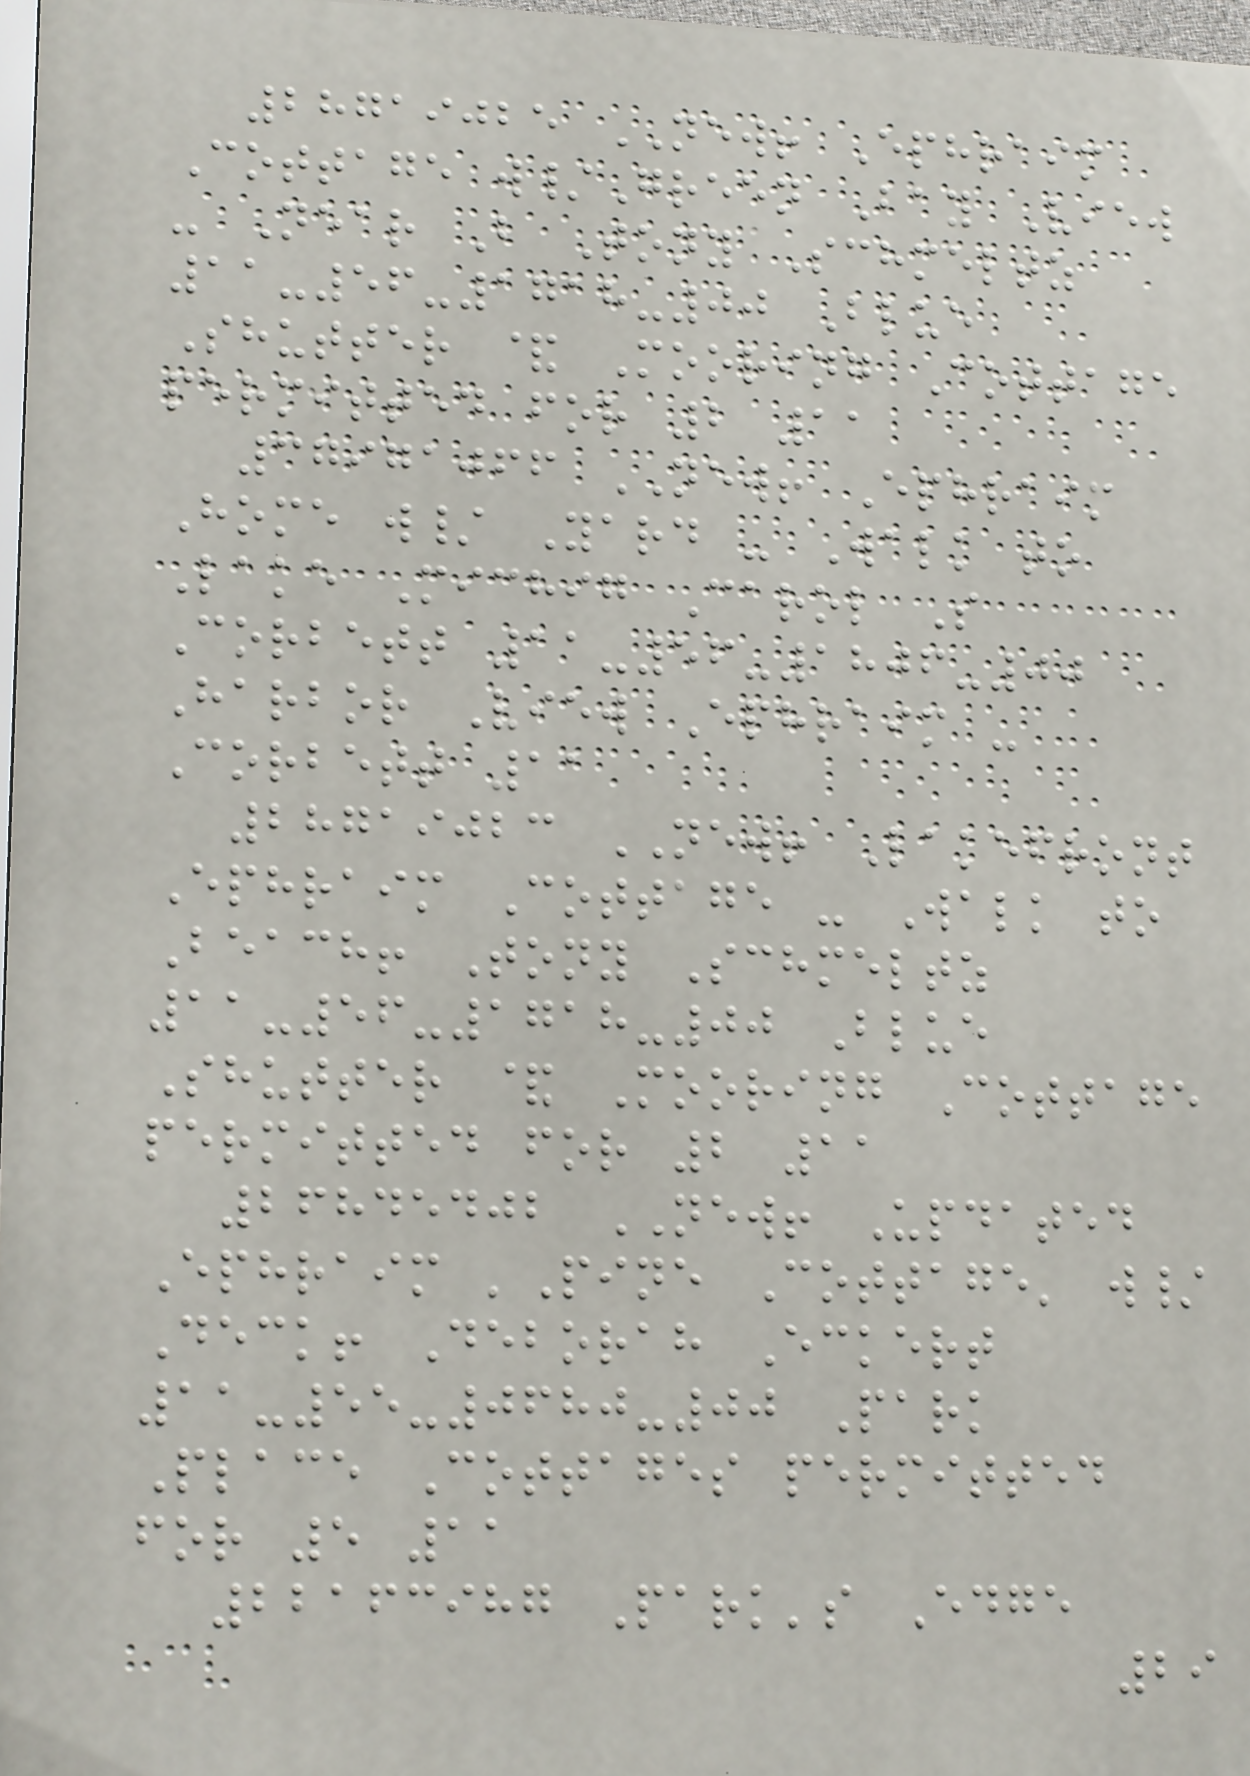28719025 NEW! Ephraim
Cottage w/Green Bay View
- Near B Tony Schmeltz
11-56-1718-00 Blue
Shutter & Mooring Cottage
permitted for 2 11
37971066 NEW! Ephraim
Home w/ Yard - Walk to
Lake Michig Carol S
Corbett 11-56-1806-00
Harbor View Ephraim -
Corbett 11
28719023 NEW! Lakefront
Ephraim Cottage - Walk to
Beach! Tony Schmeltz
11-56-1718-00 Blue
Shutter & Mooring Cottage
permitted for 2 11
26845402 NEW! Updated
Ephraim 'Pine Cottage' w/
Deck! Deborah Eckert
11-55-0680-00 Park
Place Cottages permitted
for 5 11
22163987 Park's Edge
29
